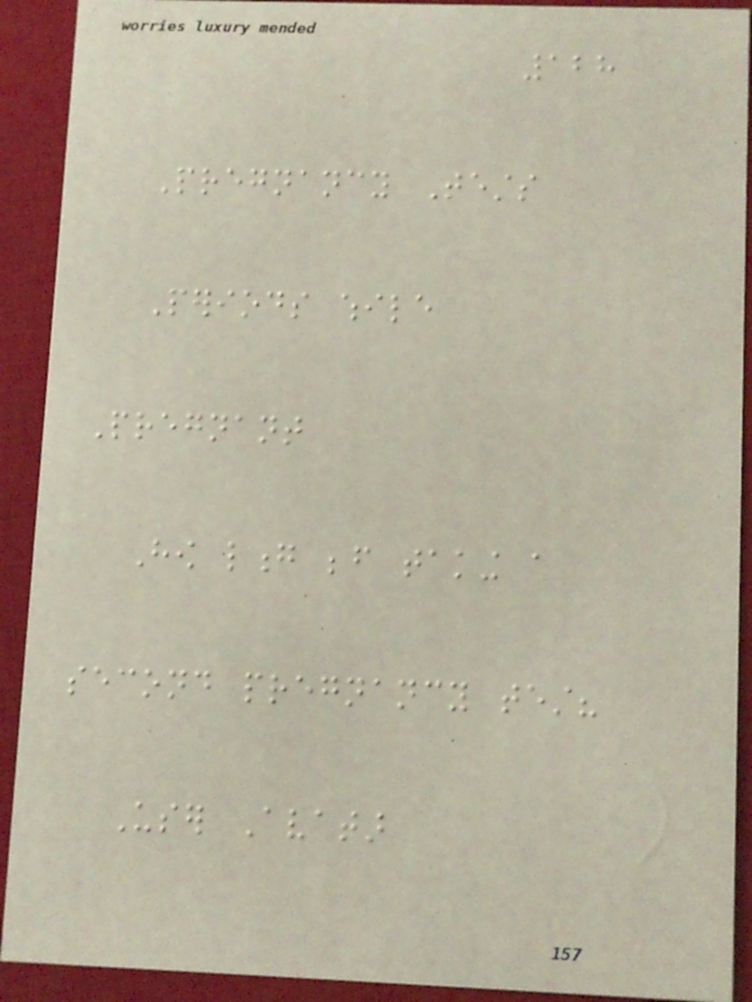128
Pregnancy Tests
Periods while
Pregnant
How long before taking a
second pregnancy test?
User Avatar
